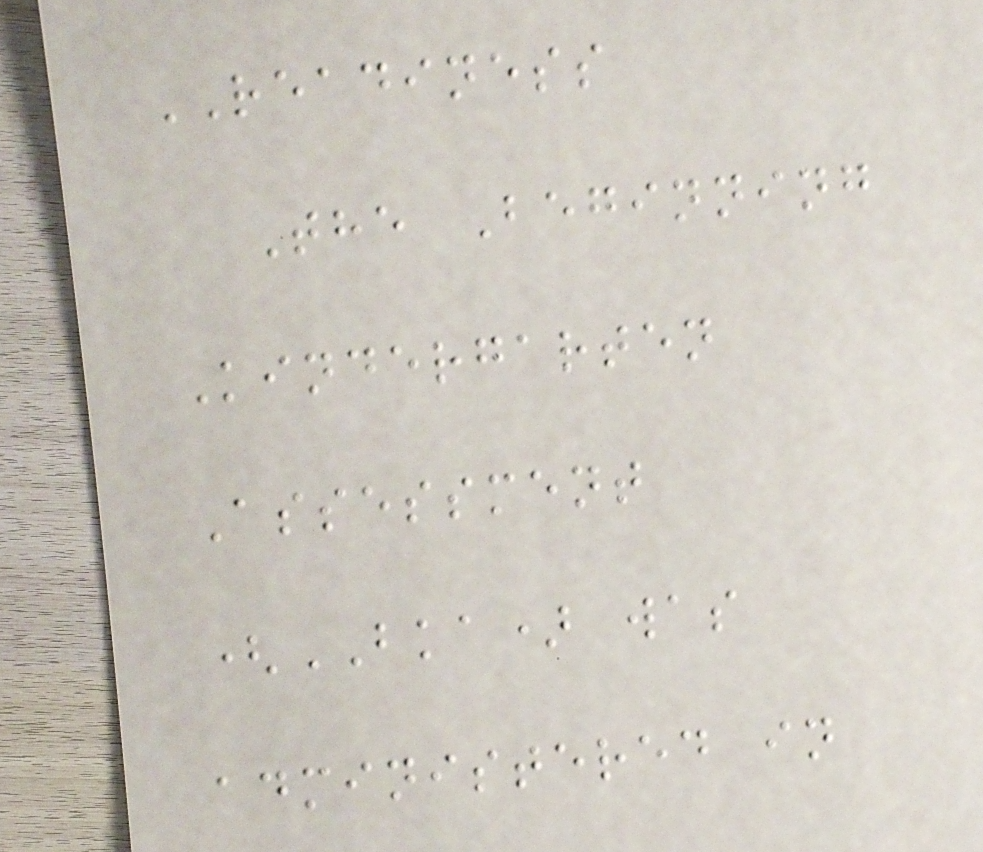READINESS
The Beginning
Kindergarten
Assessment
(BKA) was
administered in
